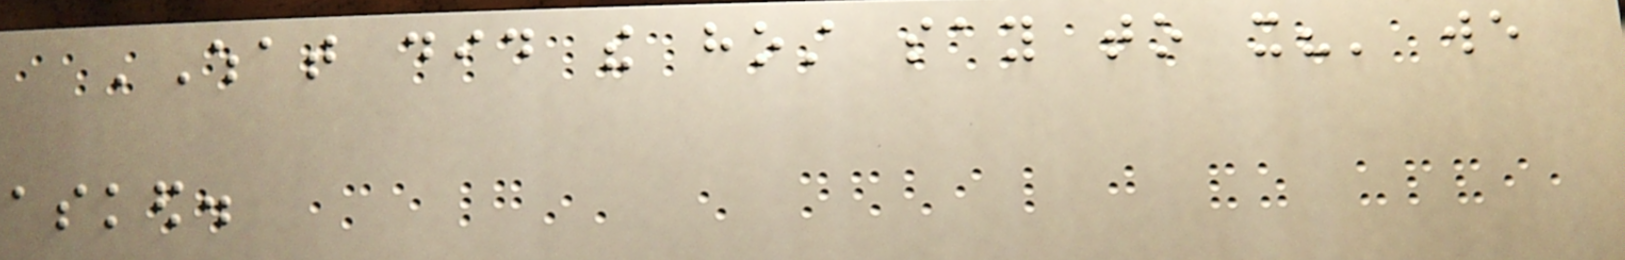'What did the host say to it?' we
asked.
